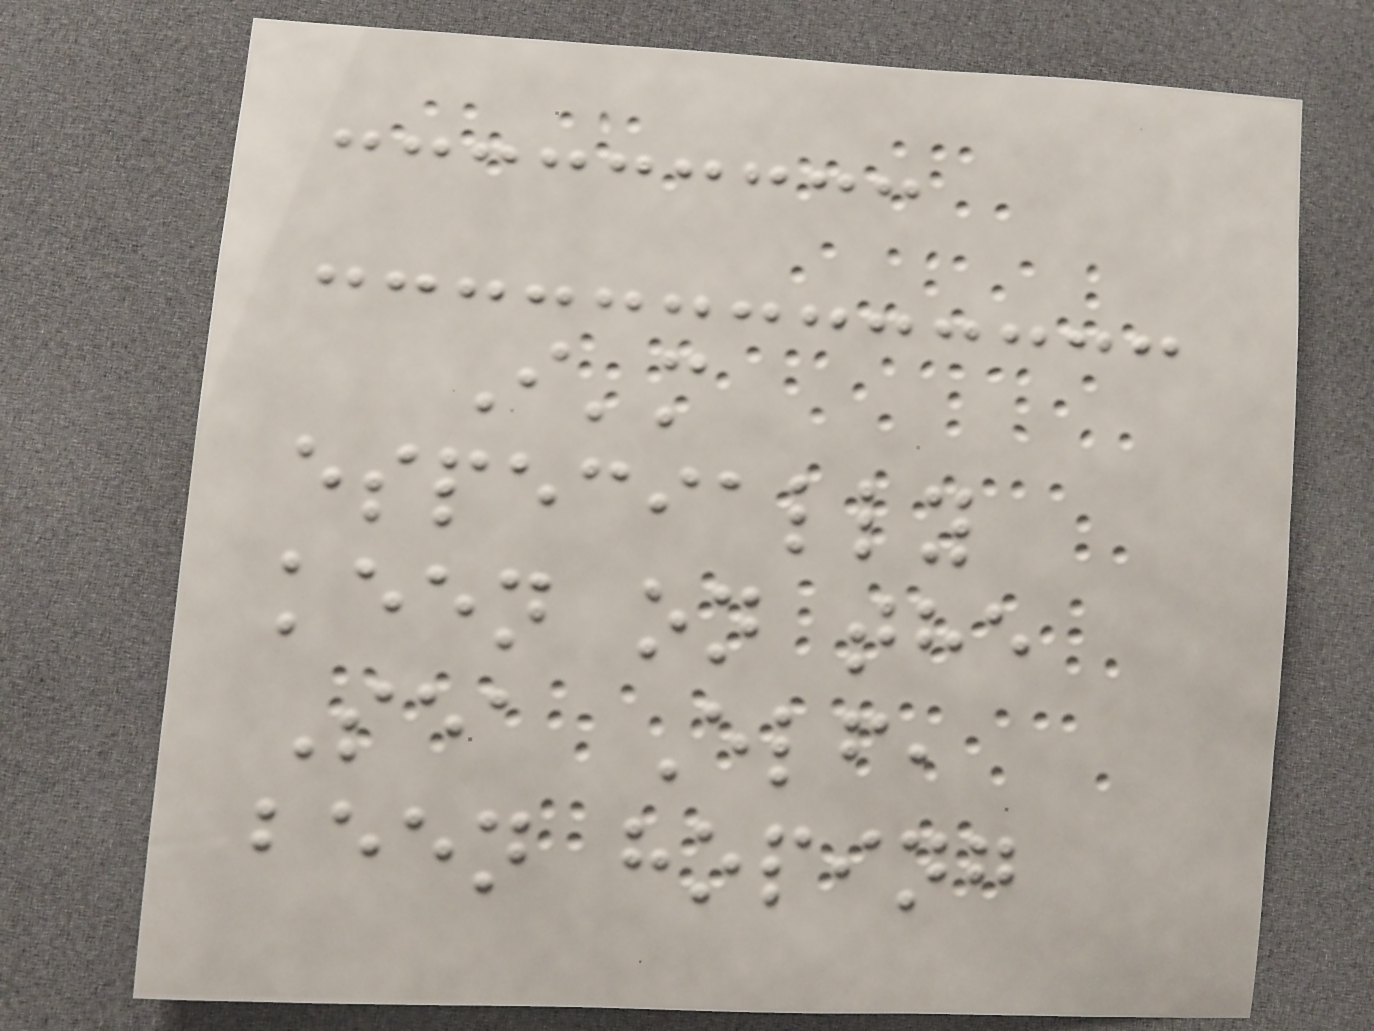I'm
especially
keen on the
Sea Elf,
been hoping
